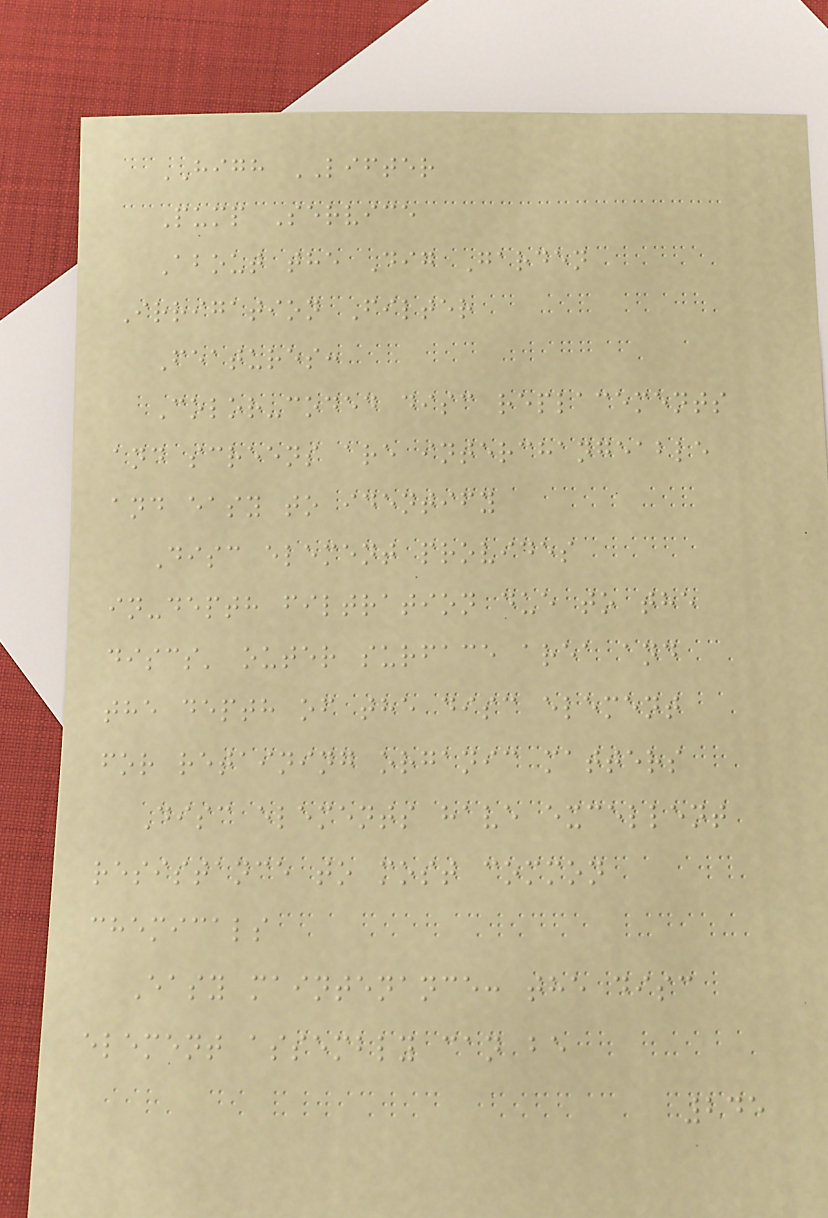HIGH LIFTER
Pump Service
About the Dig Garden
Irrigation Filter
Features:
Color-coded disc replacements
and screens are interchangeable
and easy to identify
Disc element provides
in-depth filtration due to the
discs' outer surface area and
the depth of the disc element
for retaining organic matters
Disc elements have excellent
resistance to most common
chemicals
Easy maintenance: the disc
element assembly can be
245
